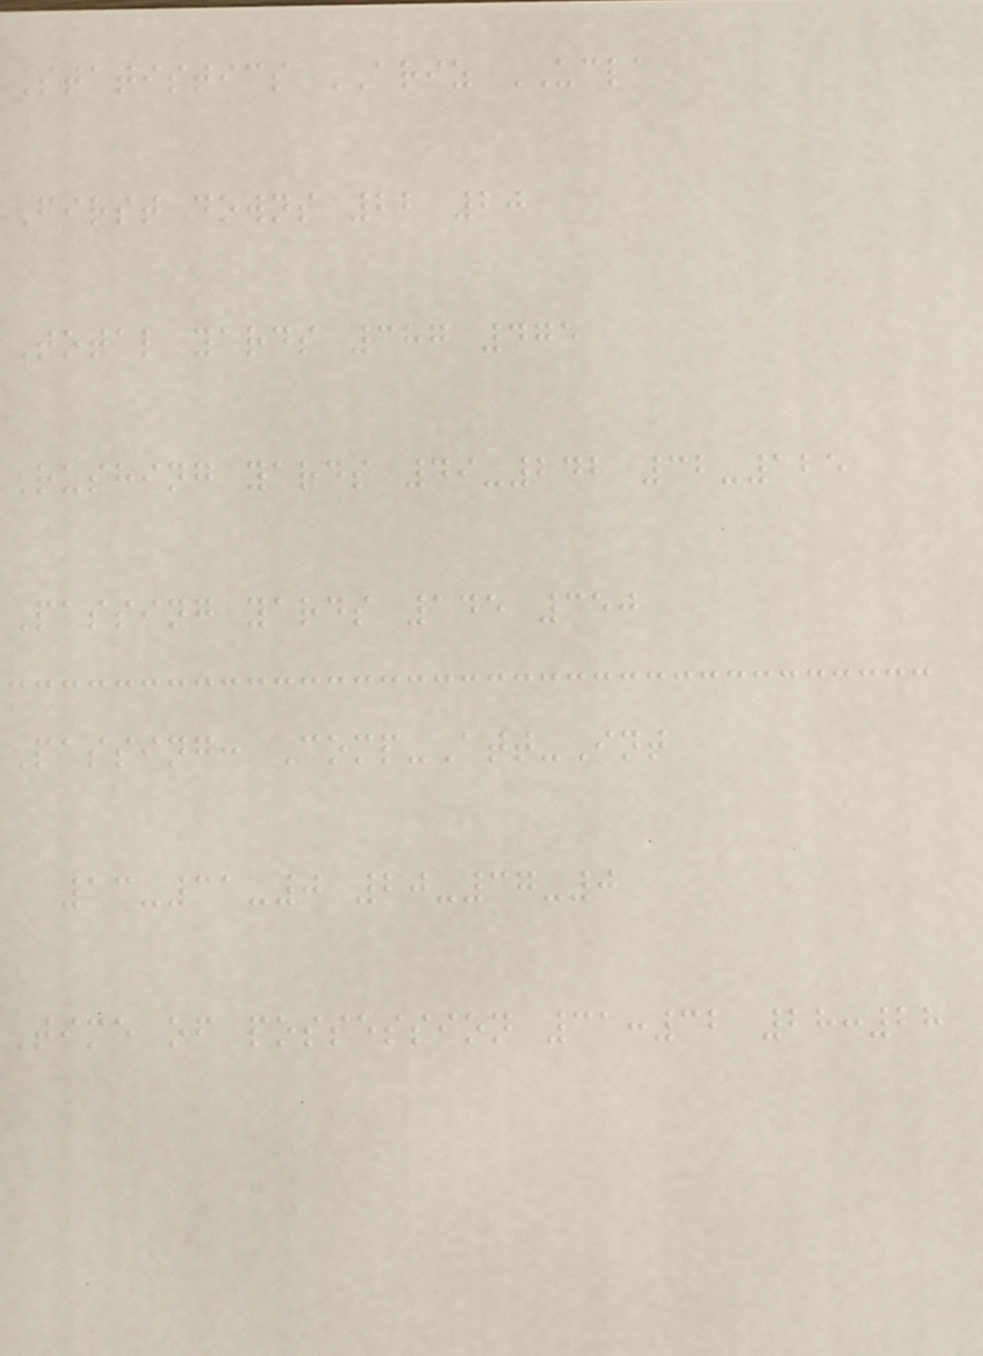Statistics ARIZ UCLA
First downs 22 20
Total yards 387 475
Rushing yards 49-242 32-125
Passing yards 145 350
Passing: Comp-Att-Int
13-31-0 20-37-0
Time of possession 31:32 28:28
